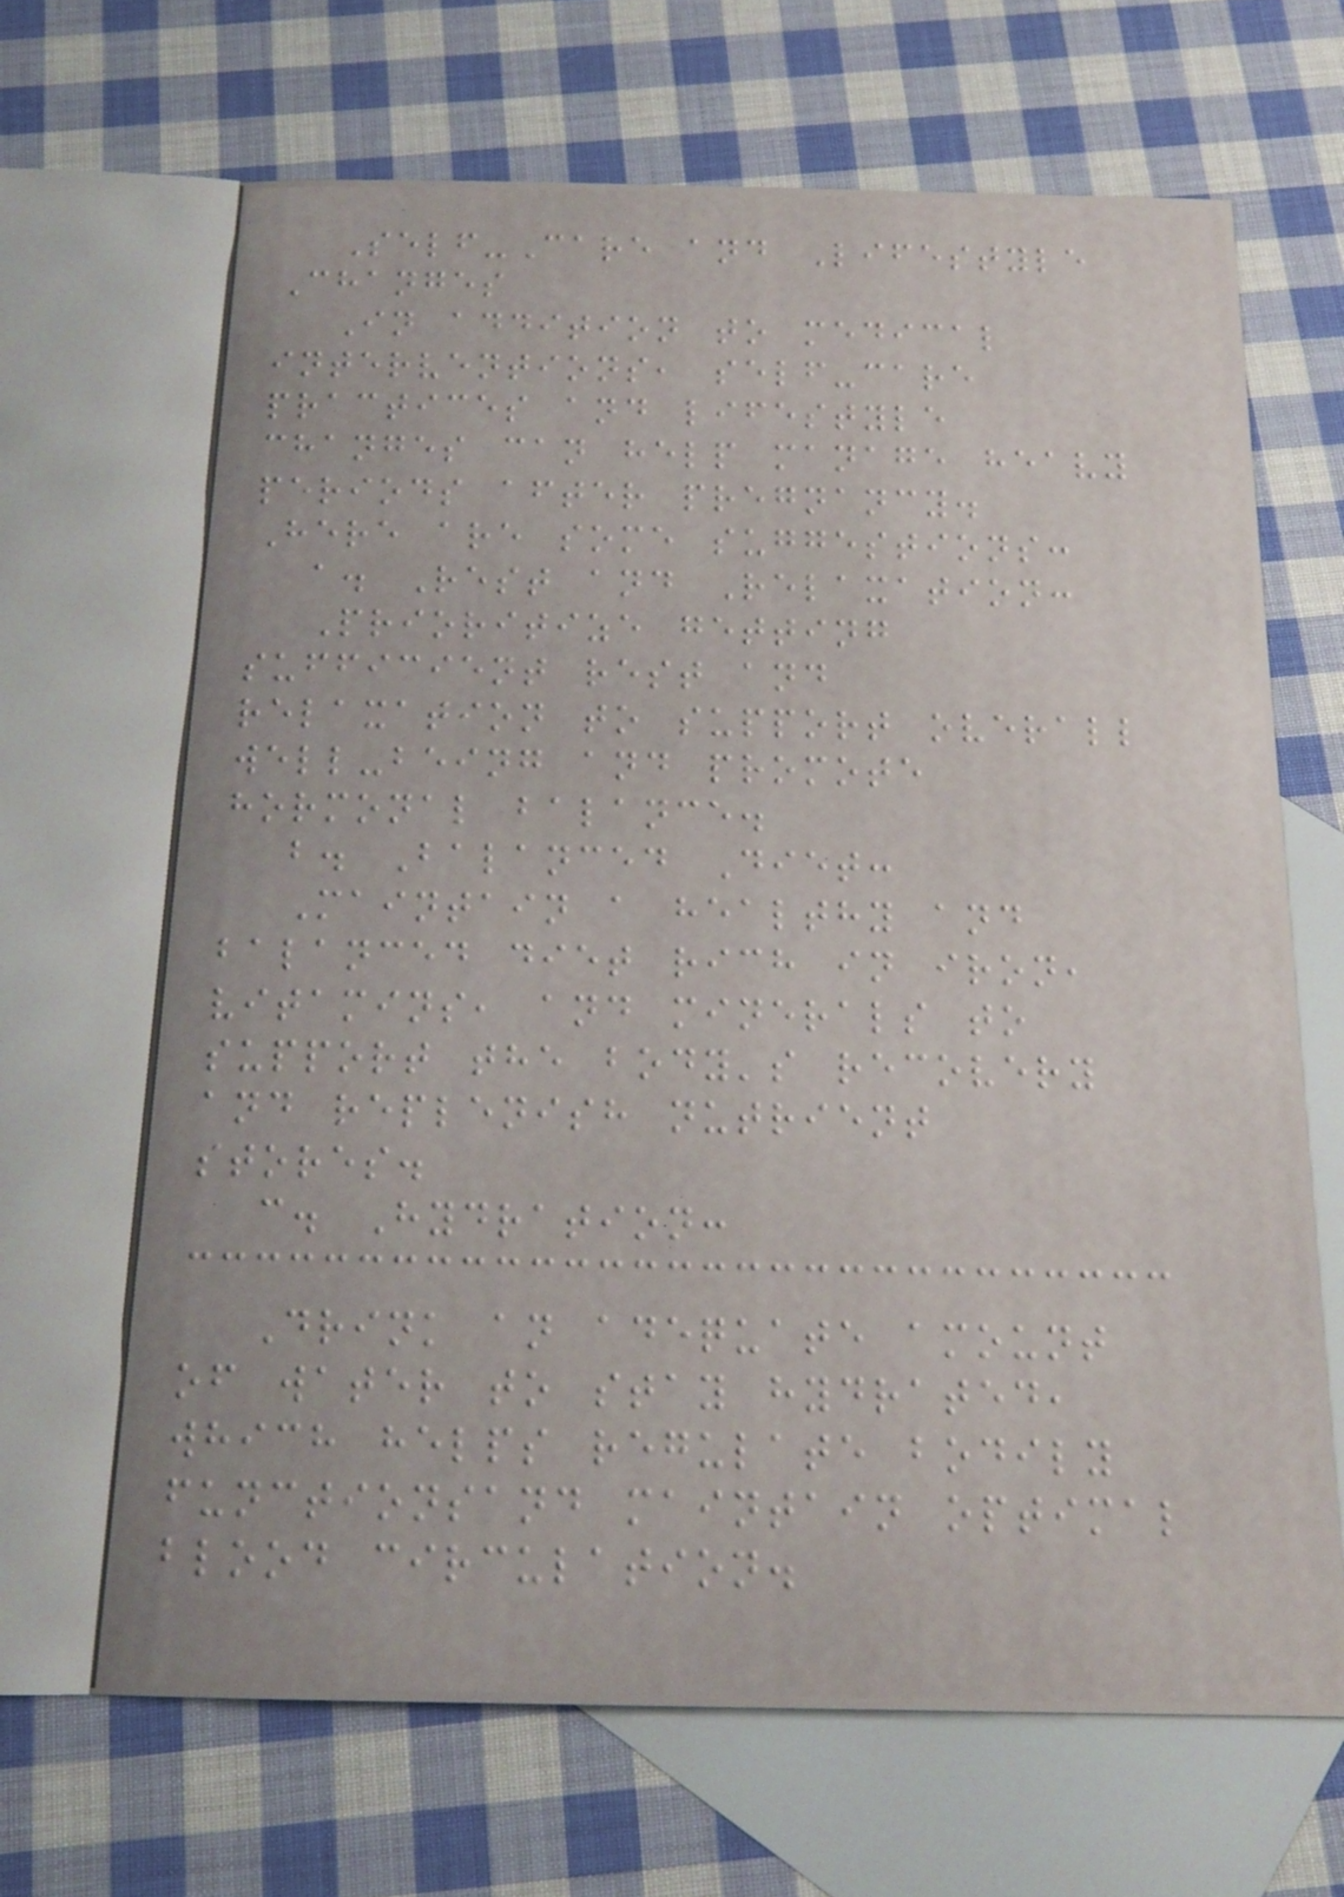Self-Care and Lifestyle
Changes
In addition to medical
interventions, self-care
practices and lifestyle
changes can help manage heavy
periods after pregnancy.
Here are some suggestions:
a. Rest and Relaxation:
Prioritize getting
sufficient rest and
relaxation to support overall
well-being and promote
hormonal balance.
b. Balanced Diet:
Maintain a healthy and
balanced diet rich in iron,
vitamins, and minerals to
support the body's recovery
and replenish nutrient
stores.
c. Hydration:
Drink an adequate amount
of water to stay hydrated,
which helps regulate bodily
functionsand maintain optimal
blood circulation.
